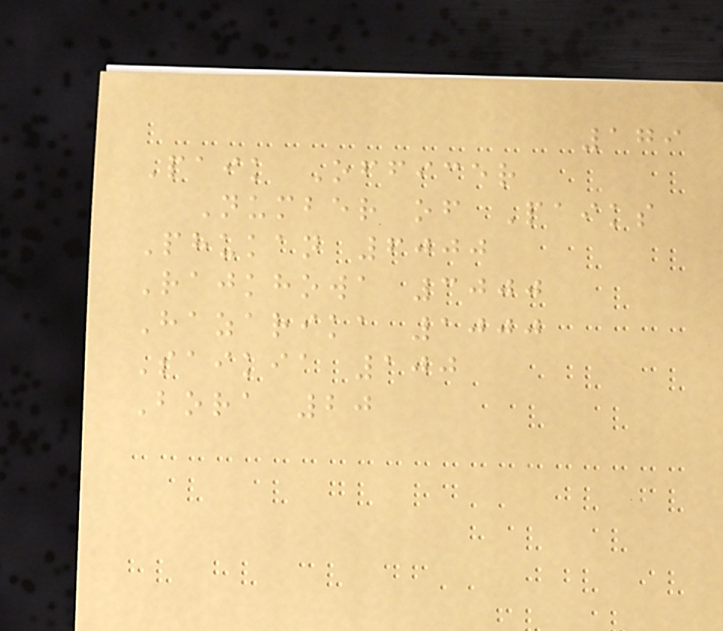179
Paik Officer
Number of Paiks
Phukan 6000
Rajkhowa 3000
Hazarika 1000
Saikia 100
Bora 20
